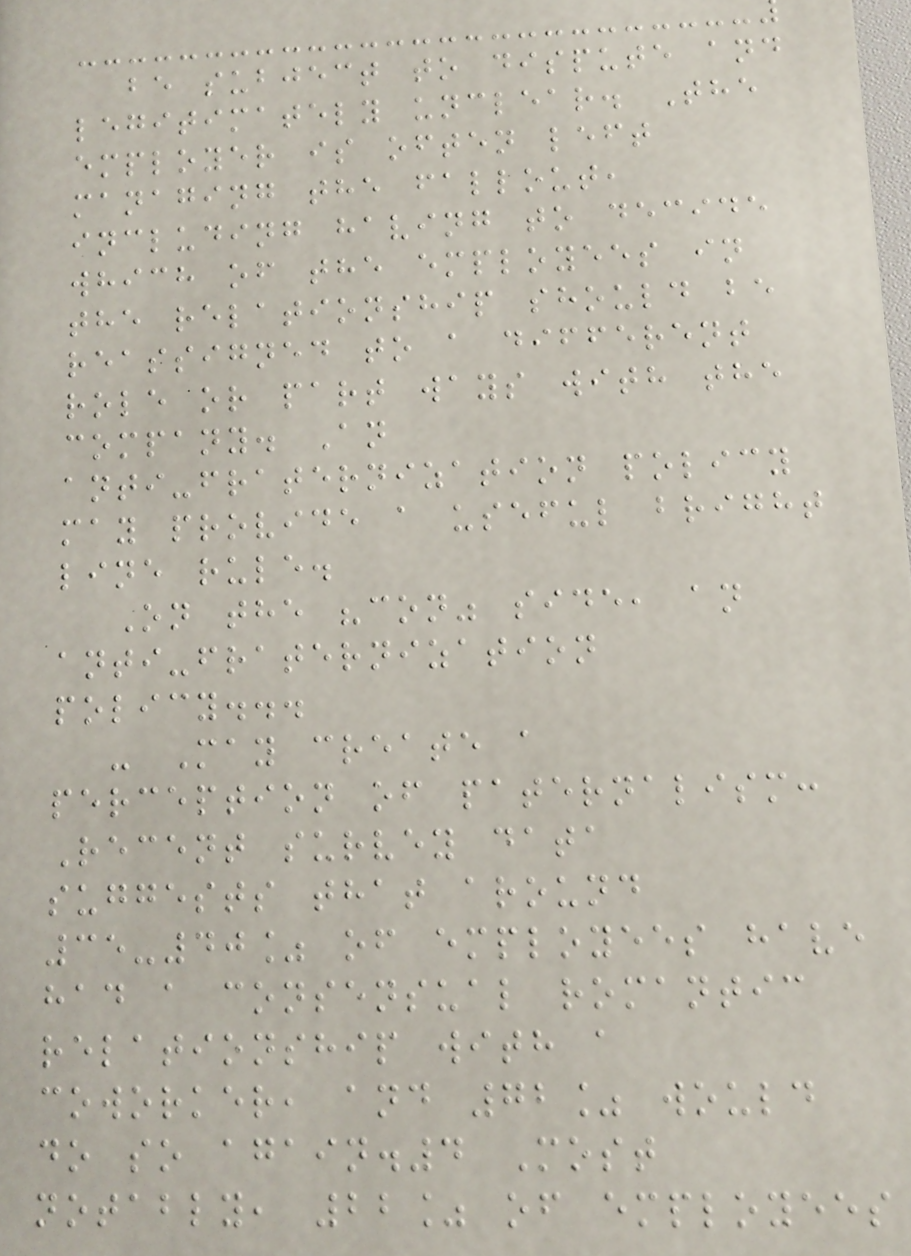be subject to dispute and
legitimately unclear. The
employer is often left
managing the fallout,
including having to decide
which of the employees in
the relationship should be
reassigned to a different
role or part ways with the
company. An
anti-fraternization policy
may provide a useful bright
line rule.
On the "con" side, an
anti-fraternization
policy...
- May create a
perception of paternalism:
Recent survey data
suggests that around
35-40% of employees have
had a consensual romantic
relationship with a
coworker, and 72% would
do so again.4 Most
notably, 22% of employees
